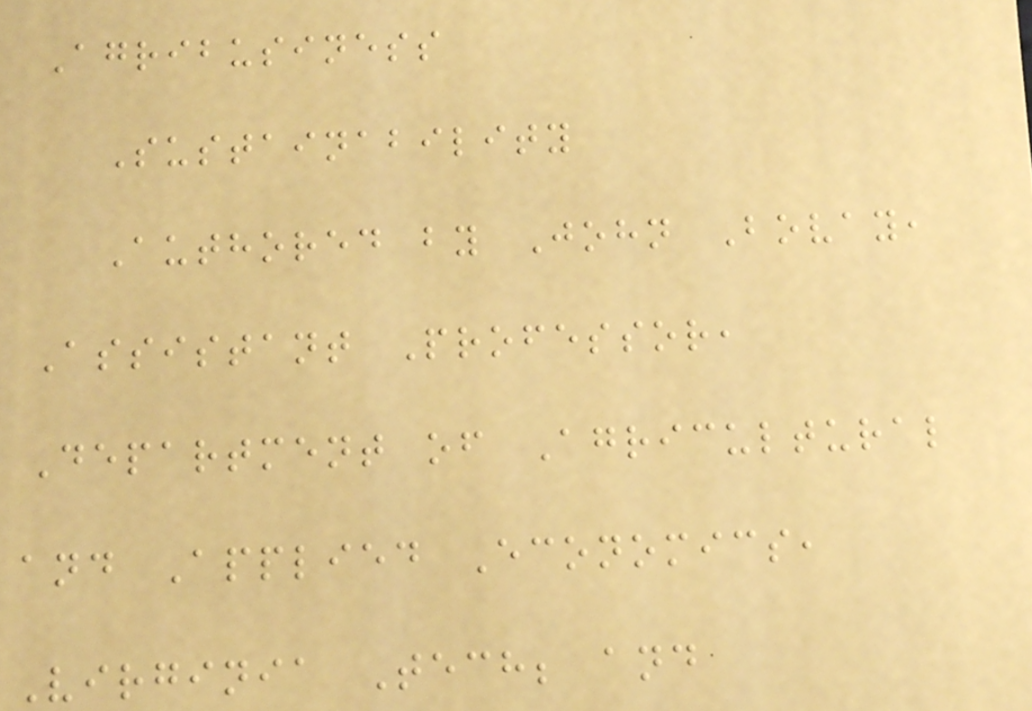Agribusiness
Sustainability
Authored by John Bovay,
Assistant Professor,
Department of Agricultural
and Applied Economics,
Virginia Tech; and
